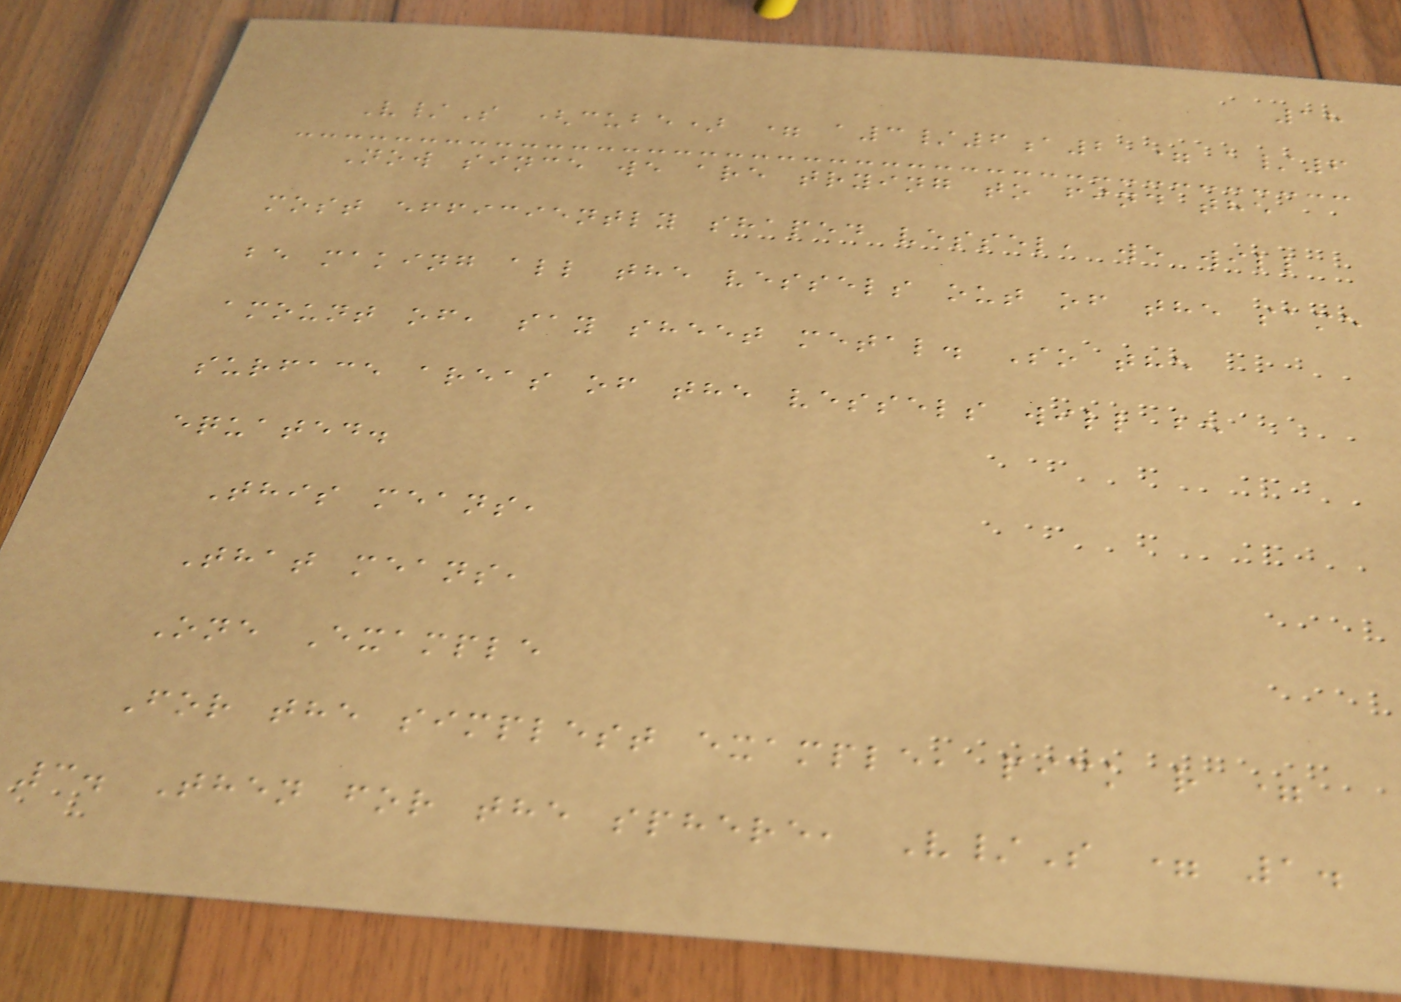18
V/S (cube) = a3/6a2 = a/6
Now since we are trying to find the
most efficiently shaped vessel, we will
be making all the vessels out of the same
amount of, say sheet metal. So the
surface areas of the vessels will be
equated.
This means,
That means,
One Example
For the simplest example, pick r =
3. Then for the sphere, V/S = 1.
